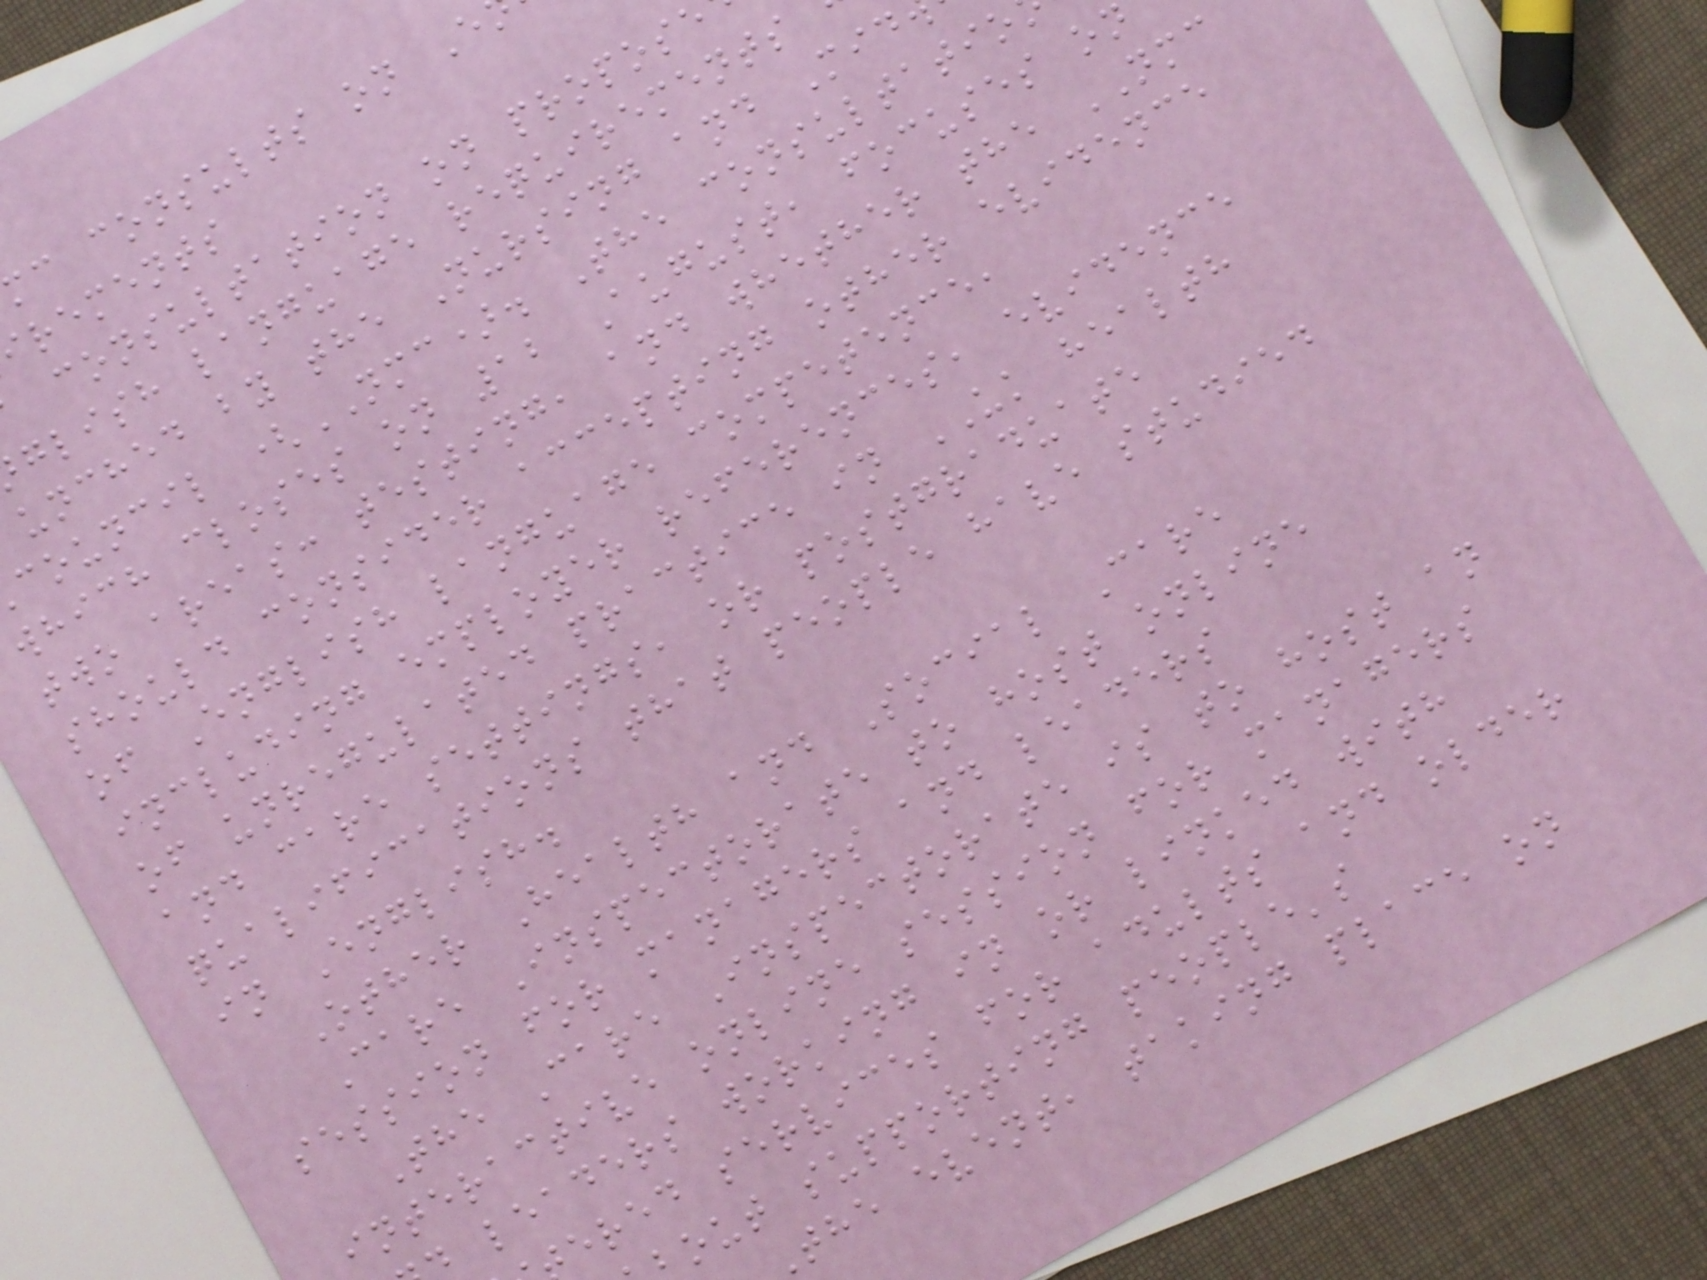mc consults on E
rements
consultation on propose
glish language requirements
unched by the Nursing and Mid
council (NMC). The consultatio
which closes on 12 August, focuses on
two areas: testing, and whether the NMC
should consider accepting other evidence
of English language competence,
including employer references, evidence
of unregulated practice in UK health
and care settings, or postgraduate
qualifications that people have studied
in English.
Other Health and Social Care
Care Inspectorate to host online
session for managers and leaders
The Care Inspectorate is to host an
interactive online session for managers
leaders working in or linked with
ered services for adults and older
out supporting people's
the event, taking place on
